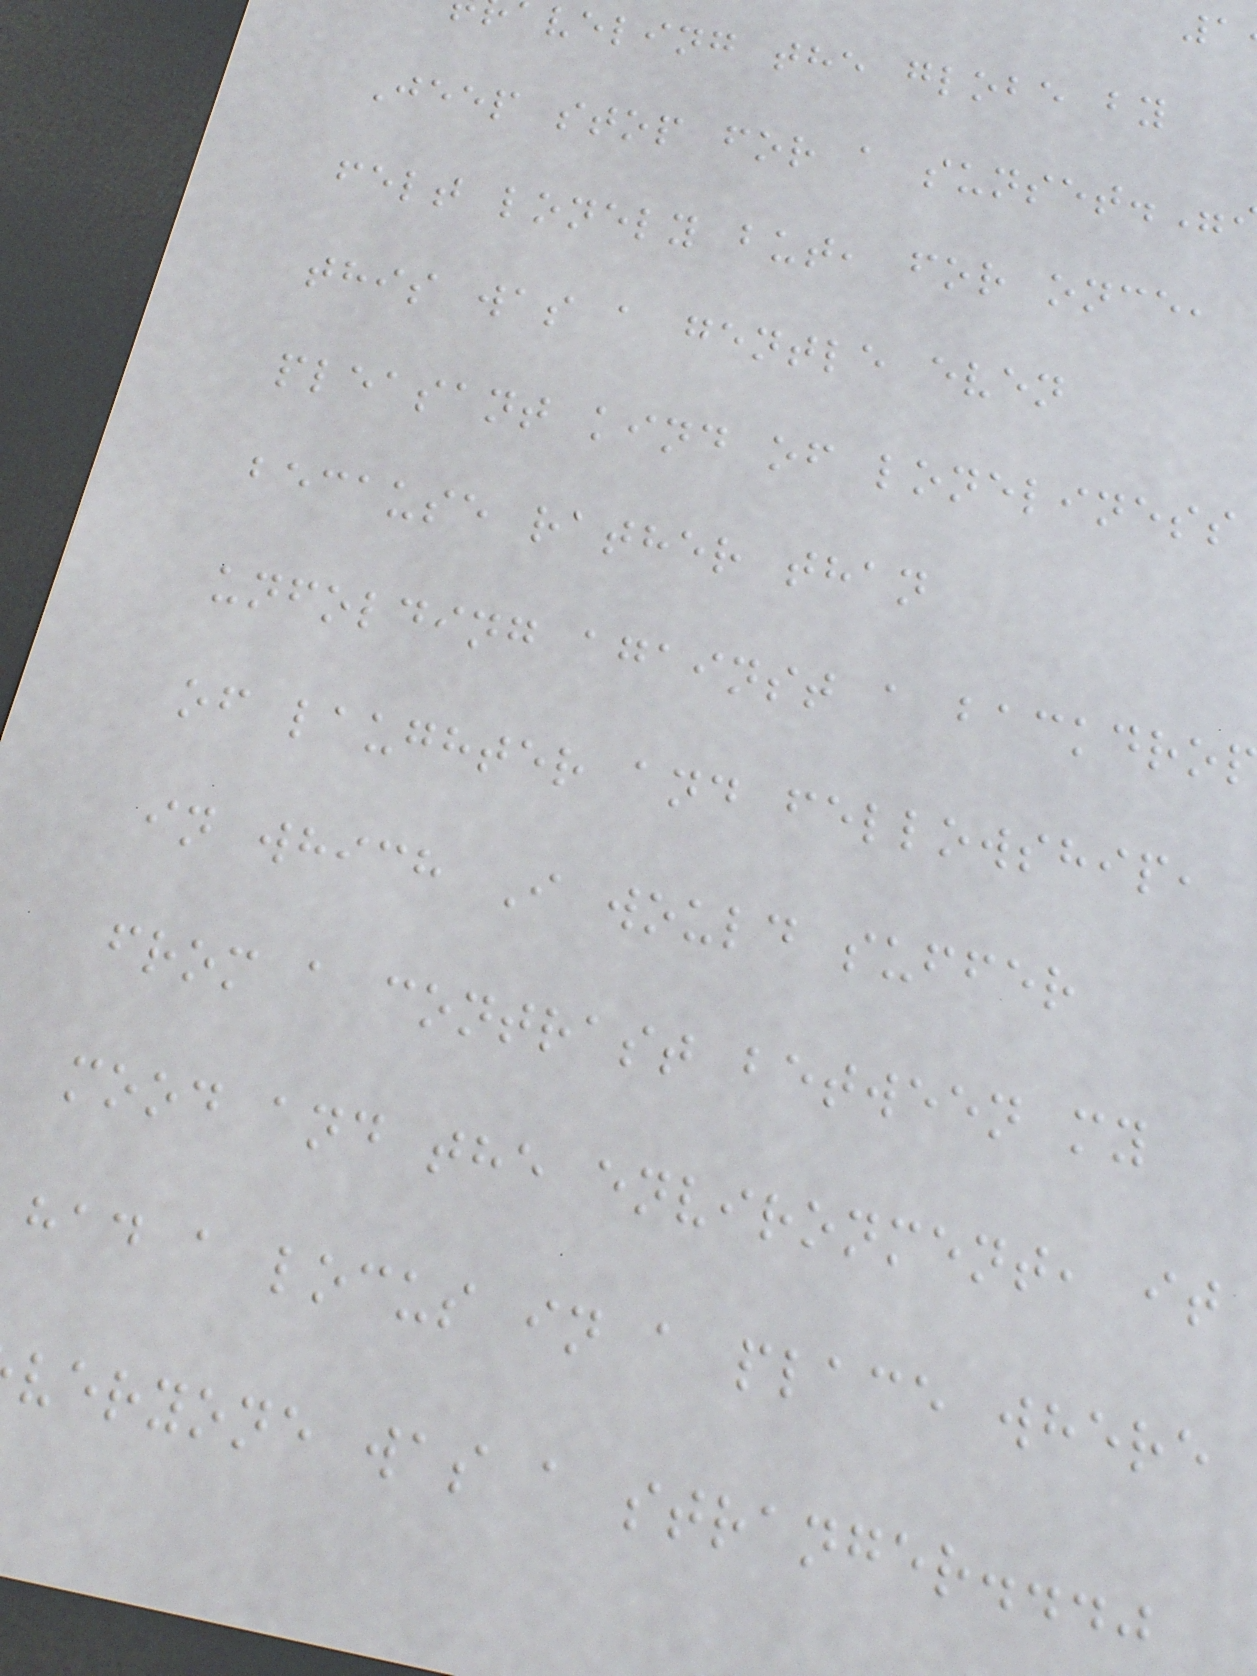veling the globe by
Jeep stop for a sunset.
felt lonely but, for once,
this was a gentle even
pleasant kind of loneliness
because rather than
unfolding against a backdro
of laughter and fellowship,
in which I would suffer
from a contrast between my
mood and the environment, it
had a locus in a place where
veryone was a stranger..."
